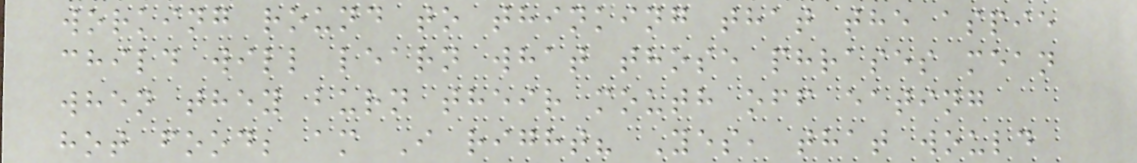working round to thinking that the aspie
child will learn what those phrases mean
when they burn their mouth off eating
hot food; am I right? Yes, that would
